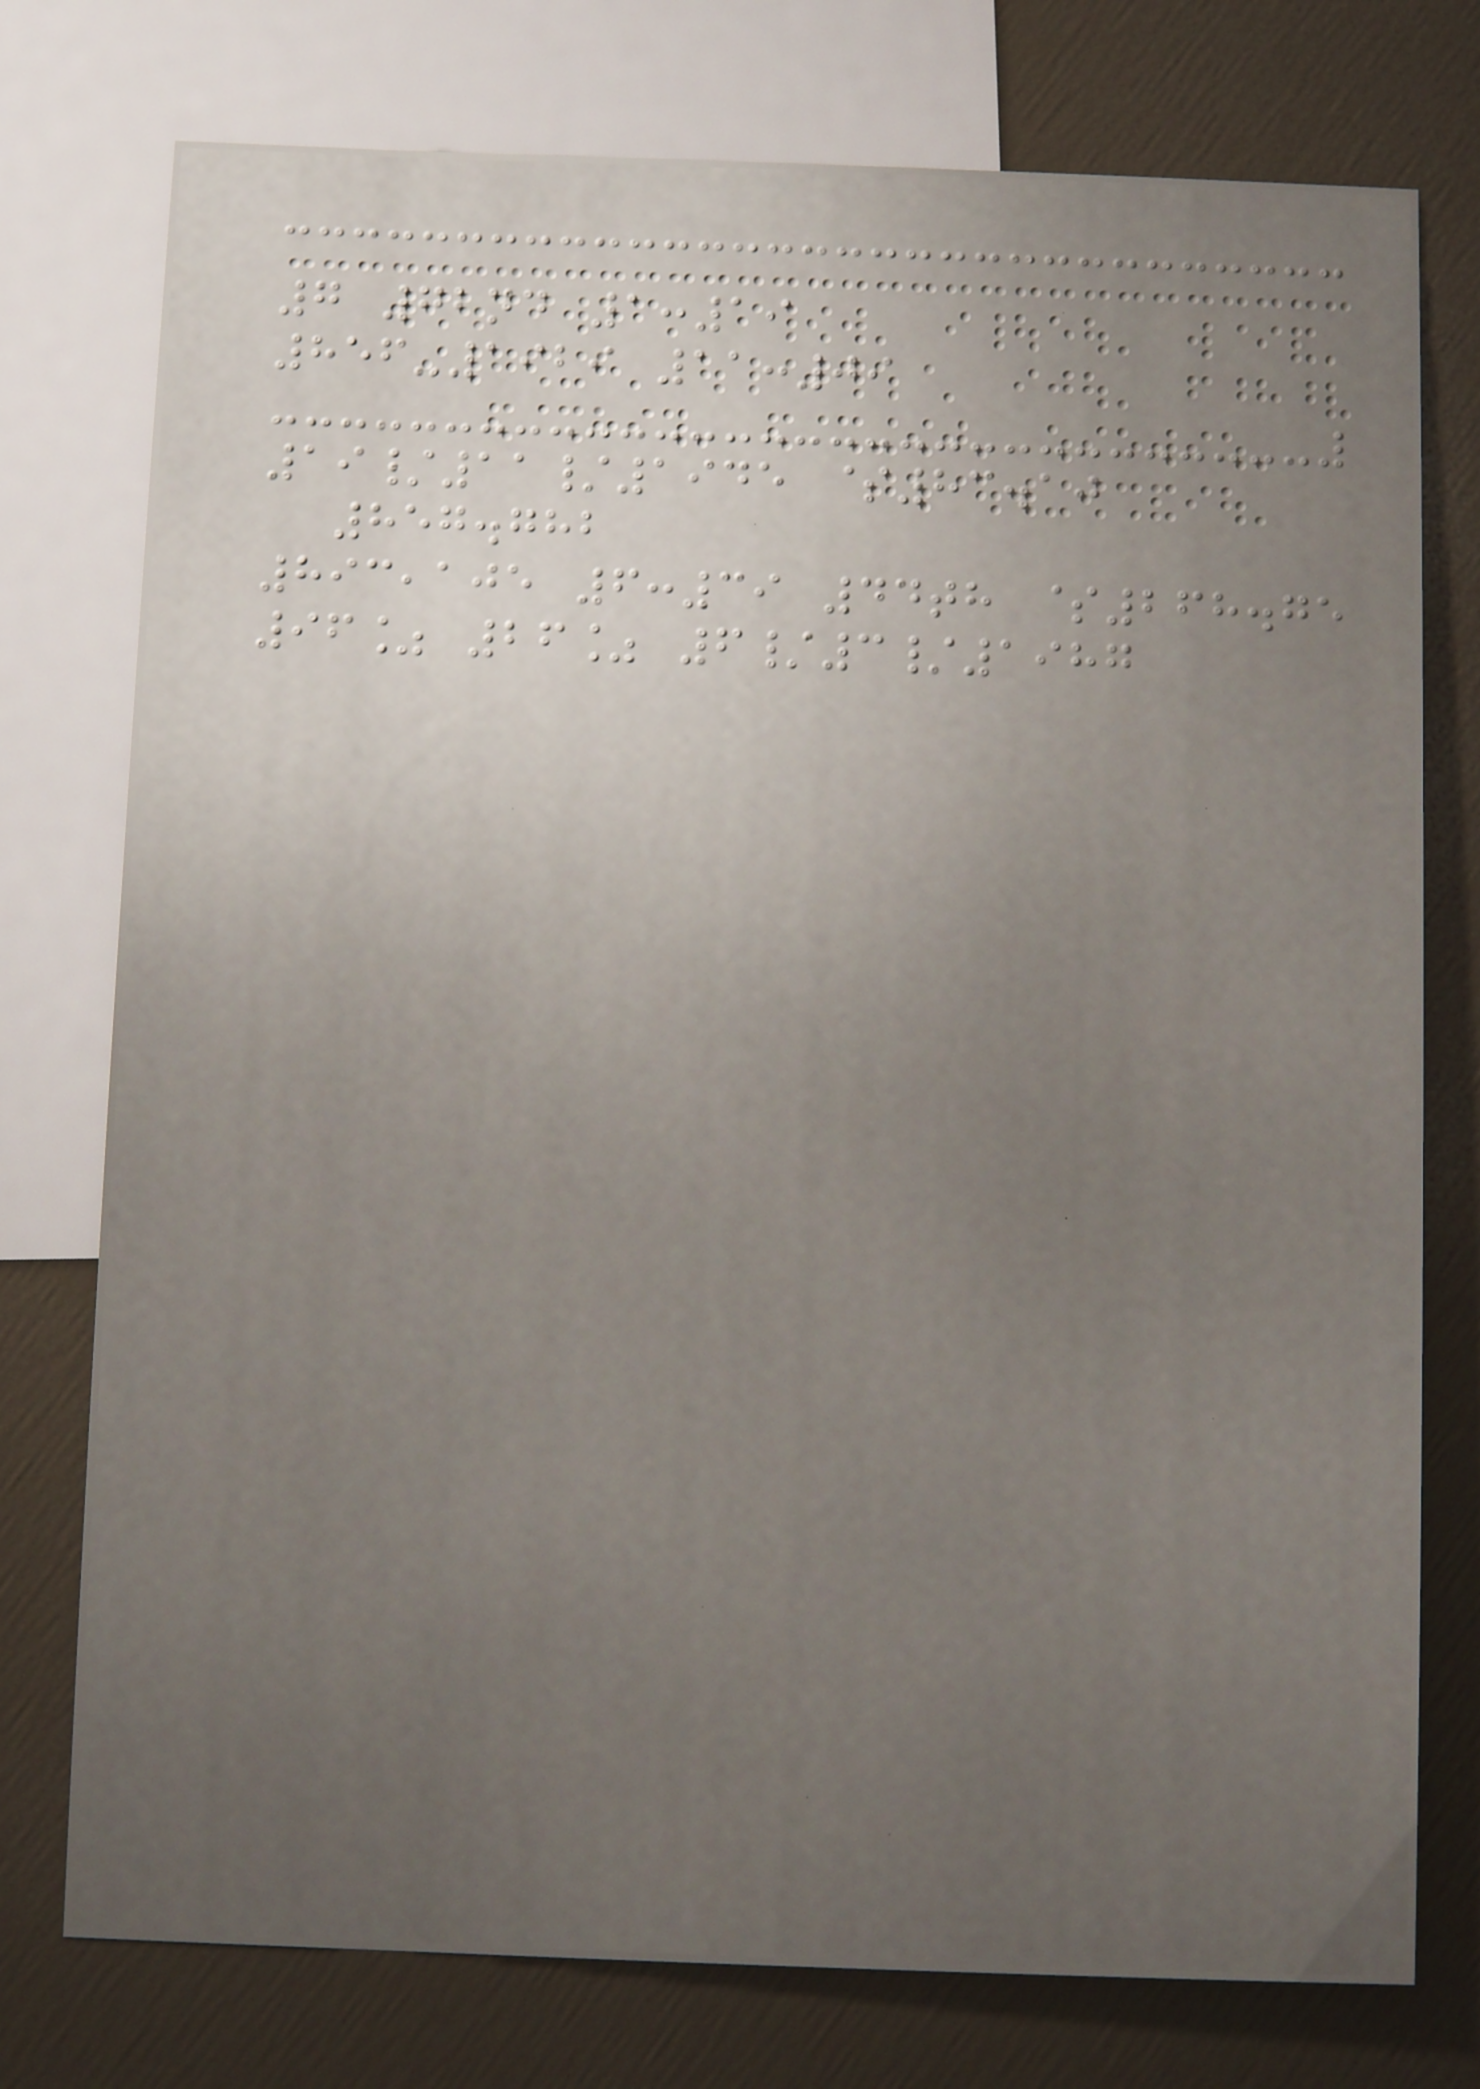7 72nd 1:19
856-1929 11:09
19/11/1945 $83.10
857.782
893,105 6:39 44th $268.75
96% 26% 6/3/1987
